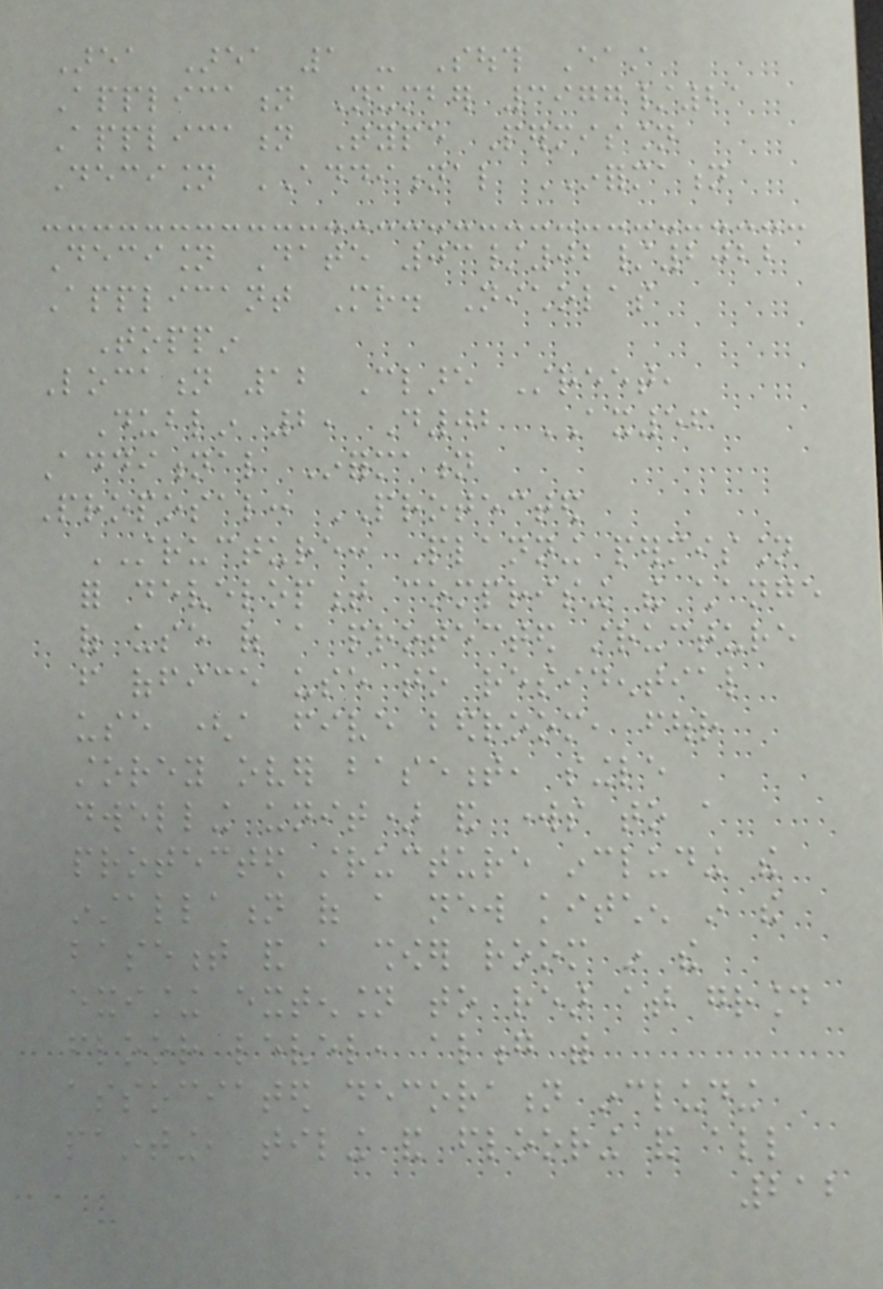Area Area 1 - South East
Application Number 3977/21
Application Type Permission
Decision ADDITIONAL INFORMATION
Decision Date 03/02/2022
Applicant Mr. Nicholas
Toppin
Location 12 Clare Street,
Dublin 2, D02 AX56
Additional Information
Proposal: PROTECTED
STRUCTURE: Planning permission
for development comprising the change
of use of a protected structure
from office use to residential
use (a five bedroom, four
storey over basement, single
dwelling unit) and works to a
protected structure including the
installation of a new kitchen in the
basement and a shower room in the
existing extension to rear at ground
floor level, along with
associated decoration including
painting, tiling and flooring and all
212
